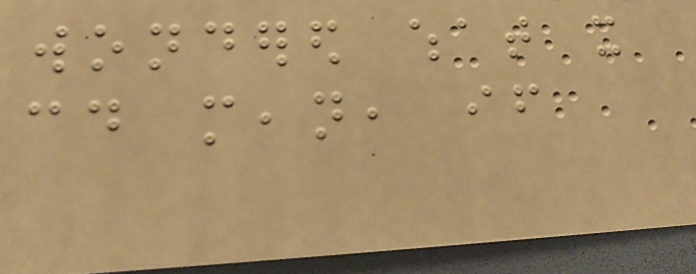wondered what it
could mean, if
